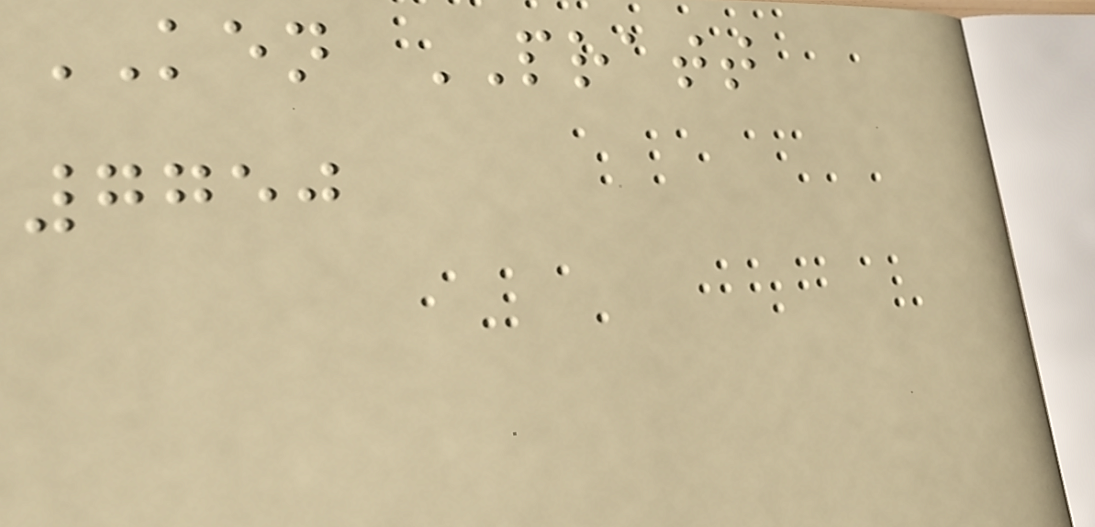KEN PRATT
7750
